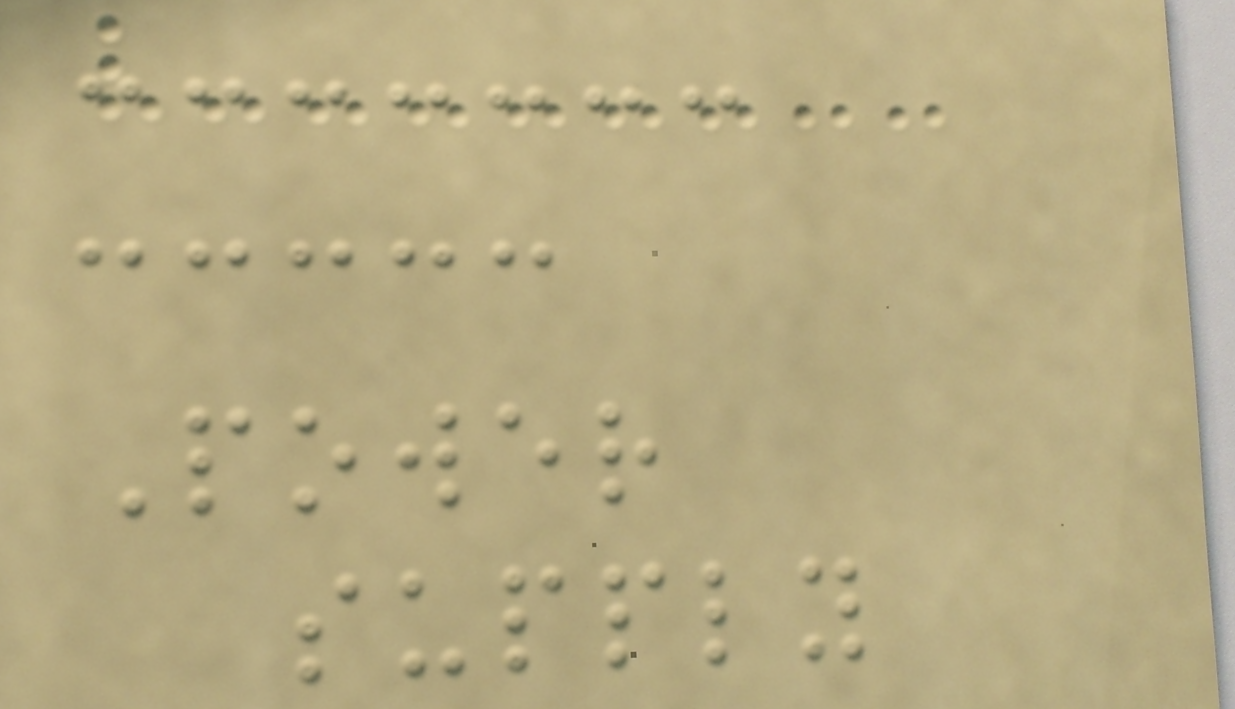Power
supply
